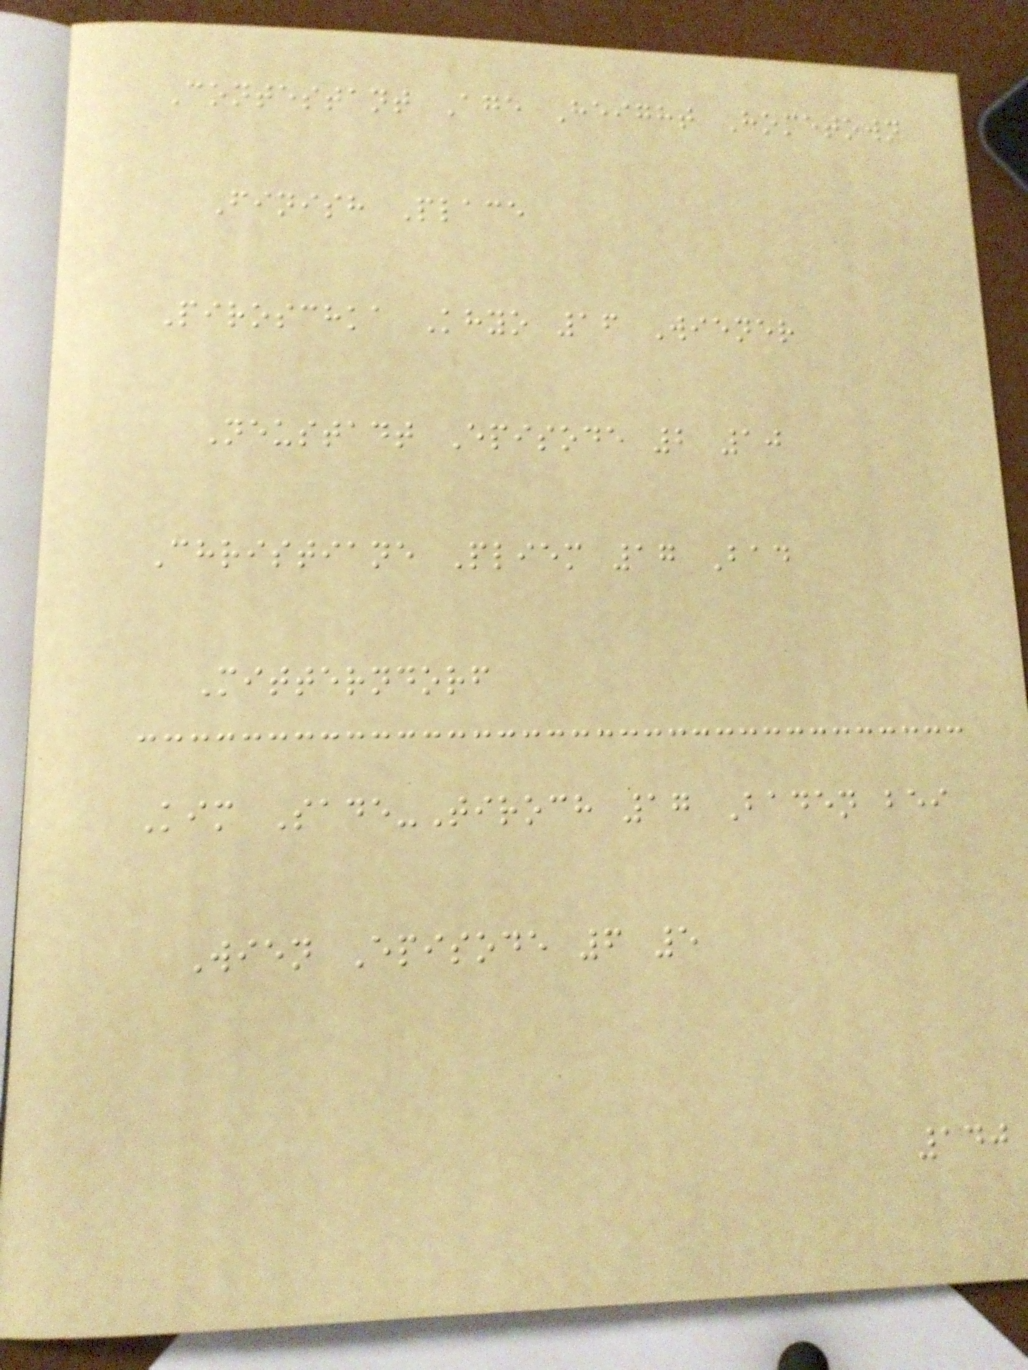Contestant Age Height Hometown
Finish Place
Piroschka Khyo 16 Wiener
Neustadt Episode 2 10
Christiane Pliem 17 Bad
Mitterndorf
Kim Sade-Tiroch 17 Baden bei
Wien Episode 6 5
140
